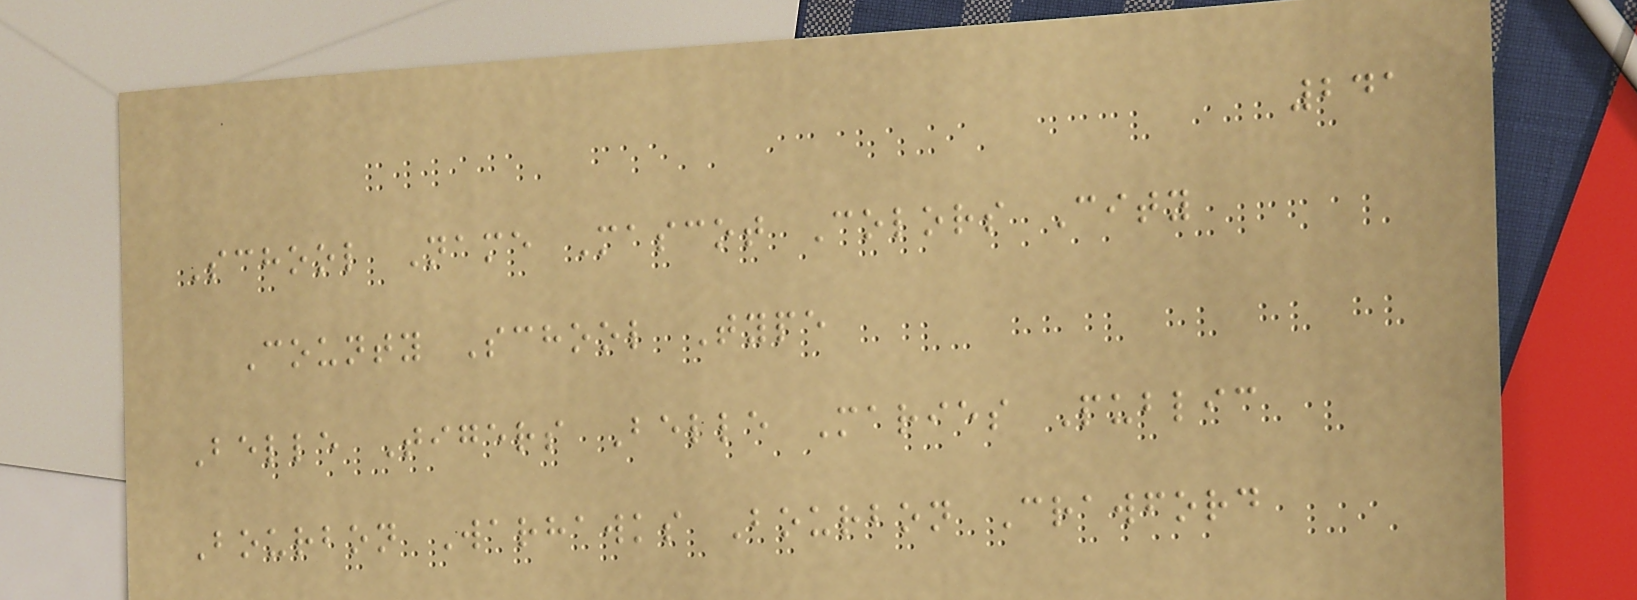241
School Name Mascot Colors City
County School Type
Belle Tigers Belle Maries Public
Bourbon Warhawks Bourbon Crawford
